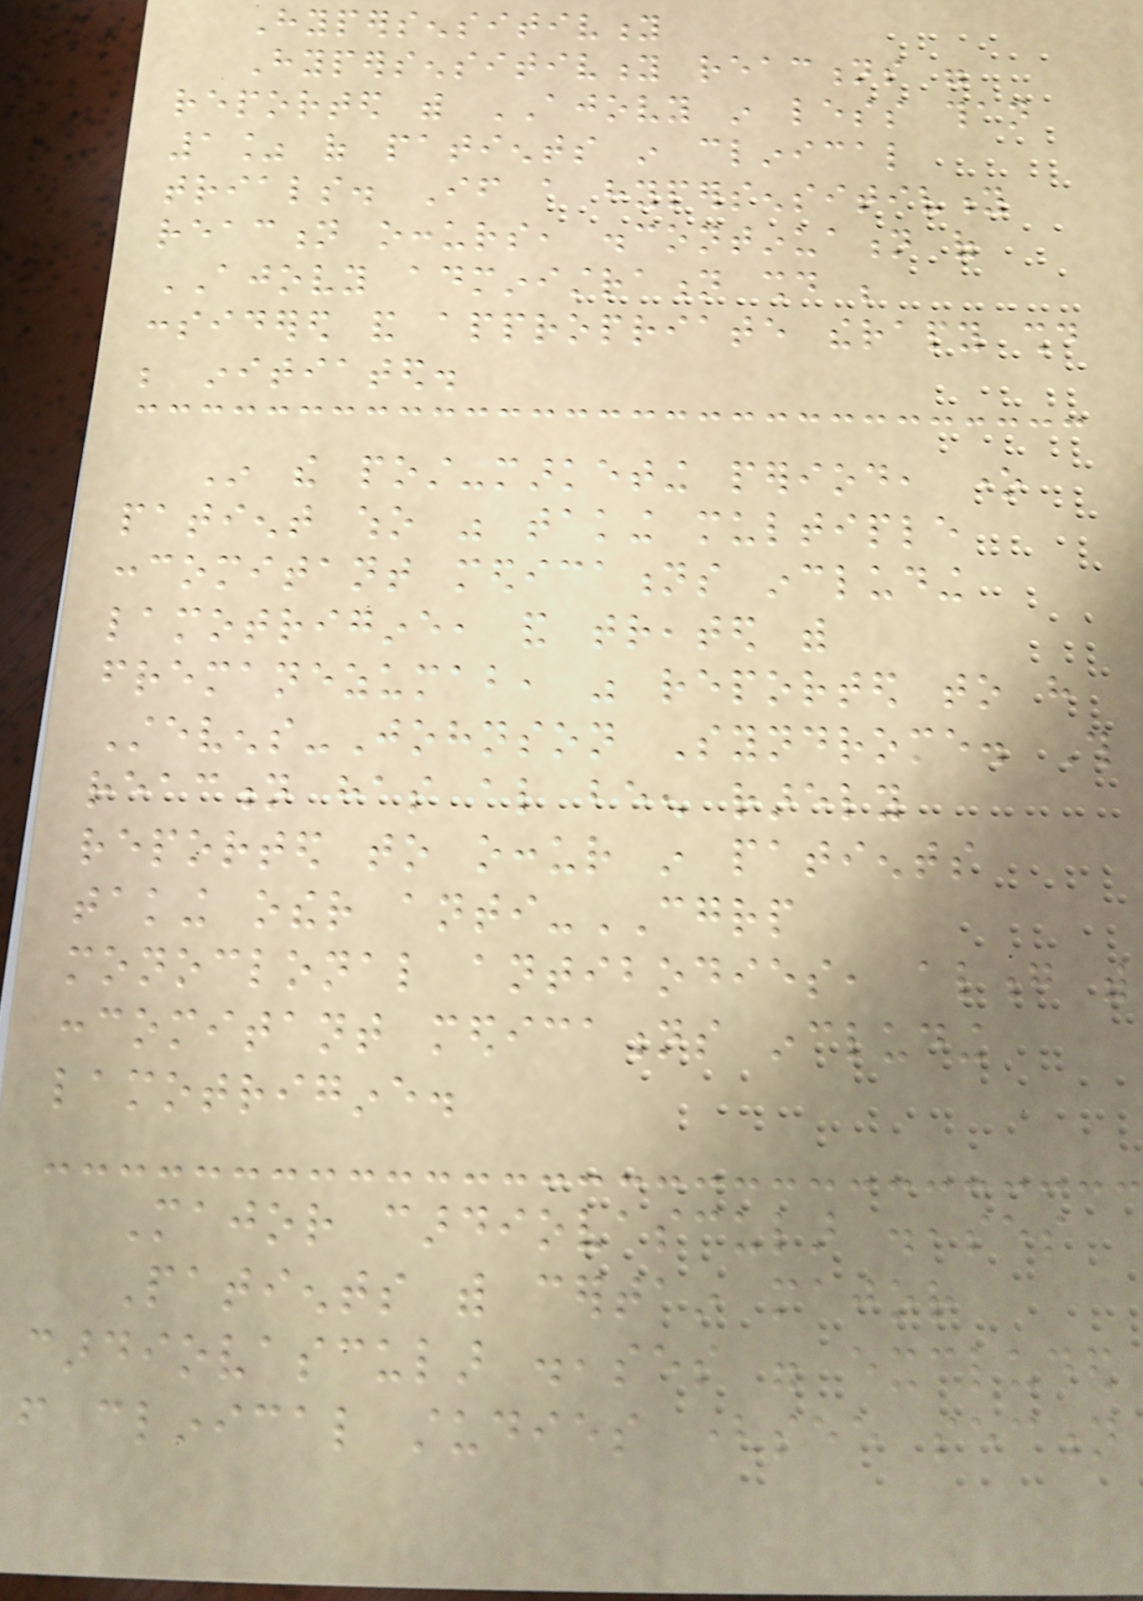Hypersensitivity
Hypersensitivity reactions were
reported with AJOVY in less than
1% of patients in clinical
trials. If a hypersensitivity
reaction occurs, discontinuation of
AJOVY administration should be
considered and appropriate therapy should
be initiated.
In the post-marketing period, one
patient who was taking multiple
concomitant medications including
lamotrigine, and treated with
fremanezumab, was reported to have
Stevens-Johnson Syndrome. This
reaction has also been rarely
reported to occur in patients
taking other anti-CGRP
monoclonal antibodies, along with
concomitant medications including
lamotrigine.
Major cardiovascular diseases
Patients with certain major
cardiovascular diseases were excluded
from clinical studies (see section
